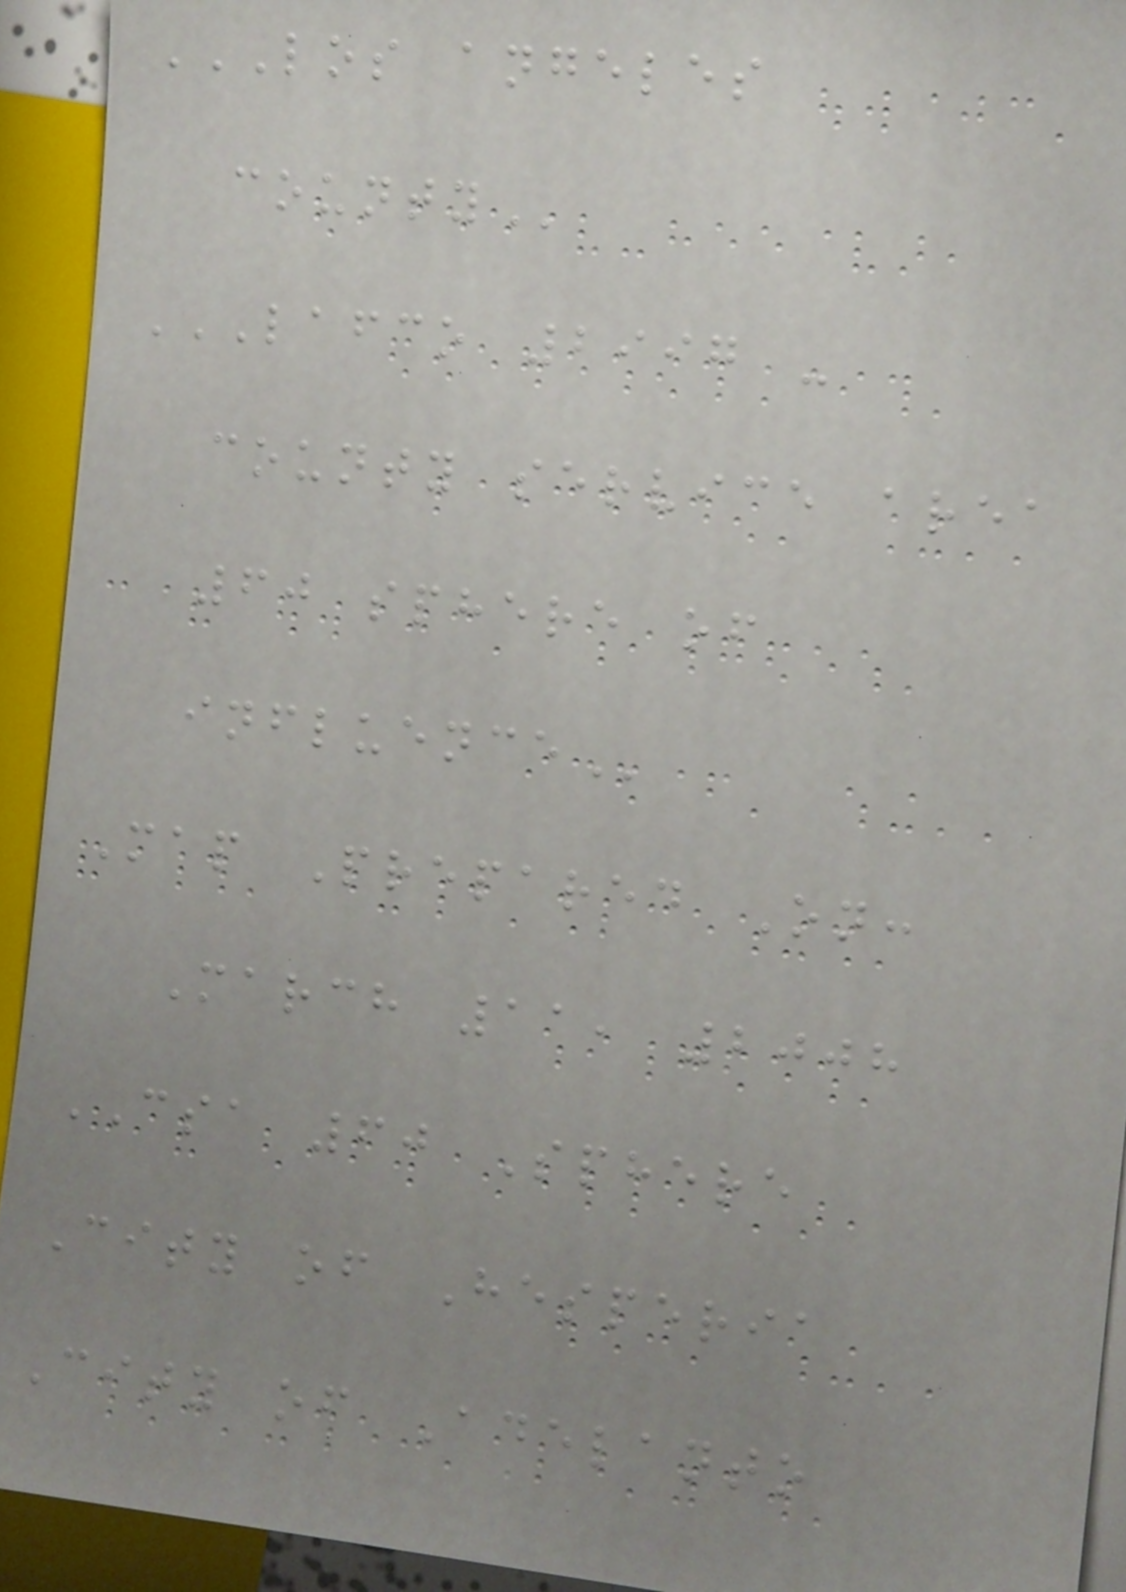LOS ANGELES
COUNTY
LAFCO 2997 -
COUNTY SERVICE AREA
60 SPHERE OF
INFLUENCE
Map Prepared On:
March 11, 2008
CSA 60 Sphere
City of Hesperia
City of Adelanto
